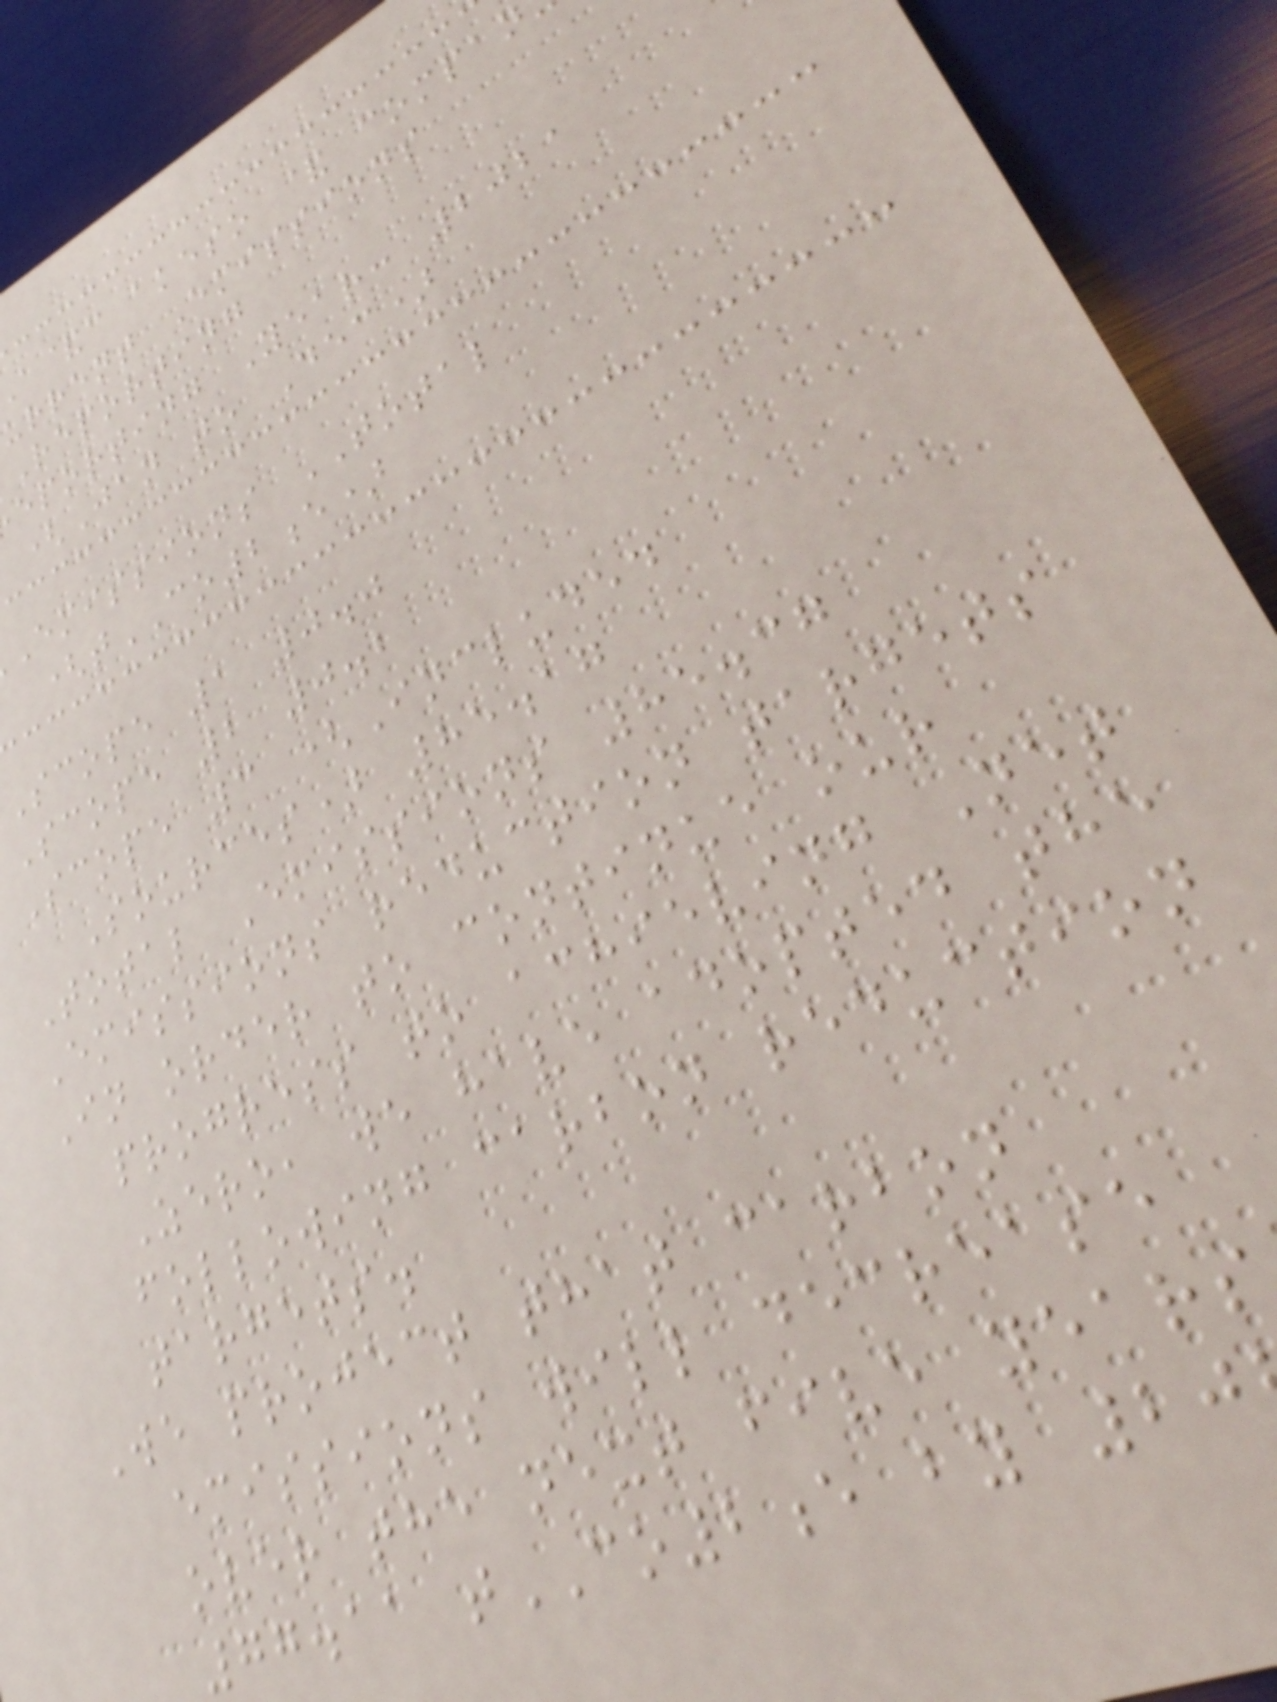a&c akeso &
urrent Emissions
Reporting
eporting Year: 2021
(Jan to Dec)
emissions TOTAL
(tCO2e)
Scope 1 0.0
Scope 2 0.2
Scope 3 (Included
Sources) 85.17
Total Emissions 85.37
Emissions reduction targets
In order to continue our
progress to achieving Net
Zero, we have adopted the
following carbon reduction
targets.
We project that carbon
emissions will decrease
over the next five years
77.11 tCO2e by 20
